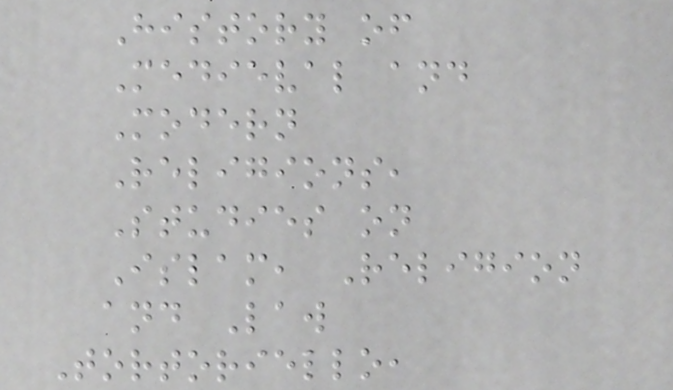History of
Medieval and
Modern
Religions,
Studies on
Islam, Religion
and Law
Tortoriello,
